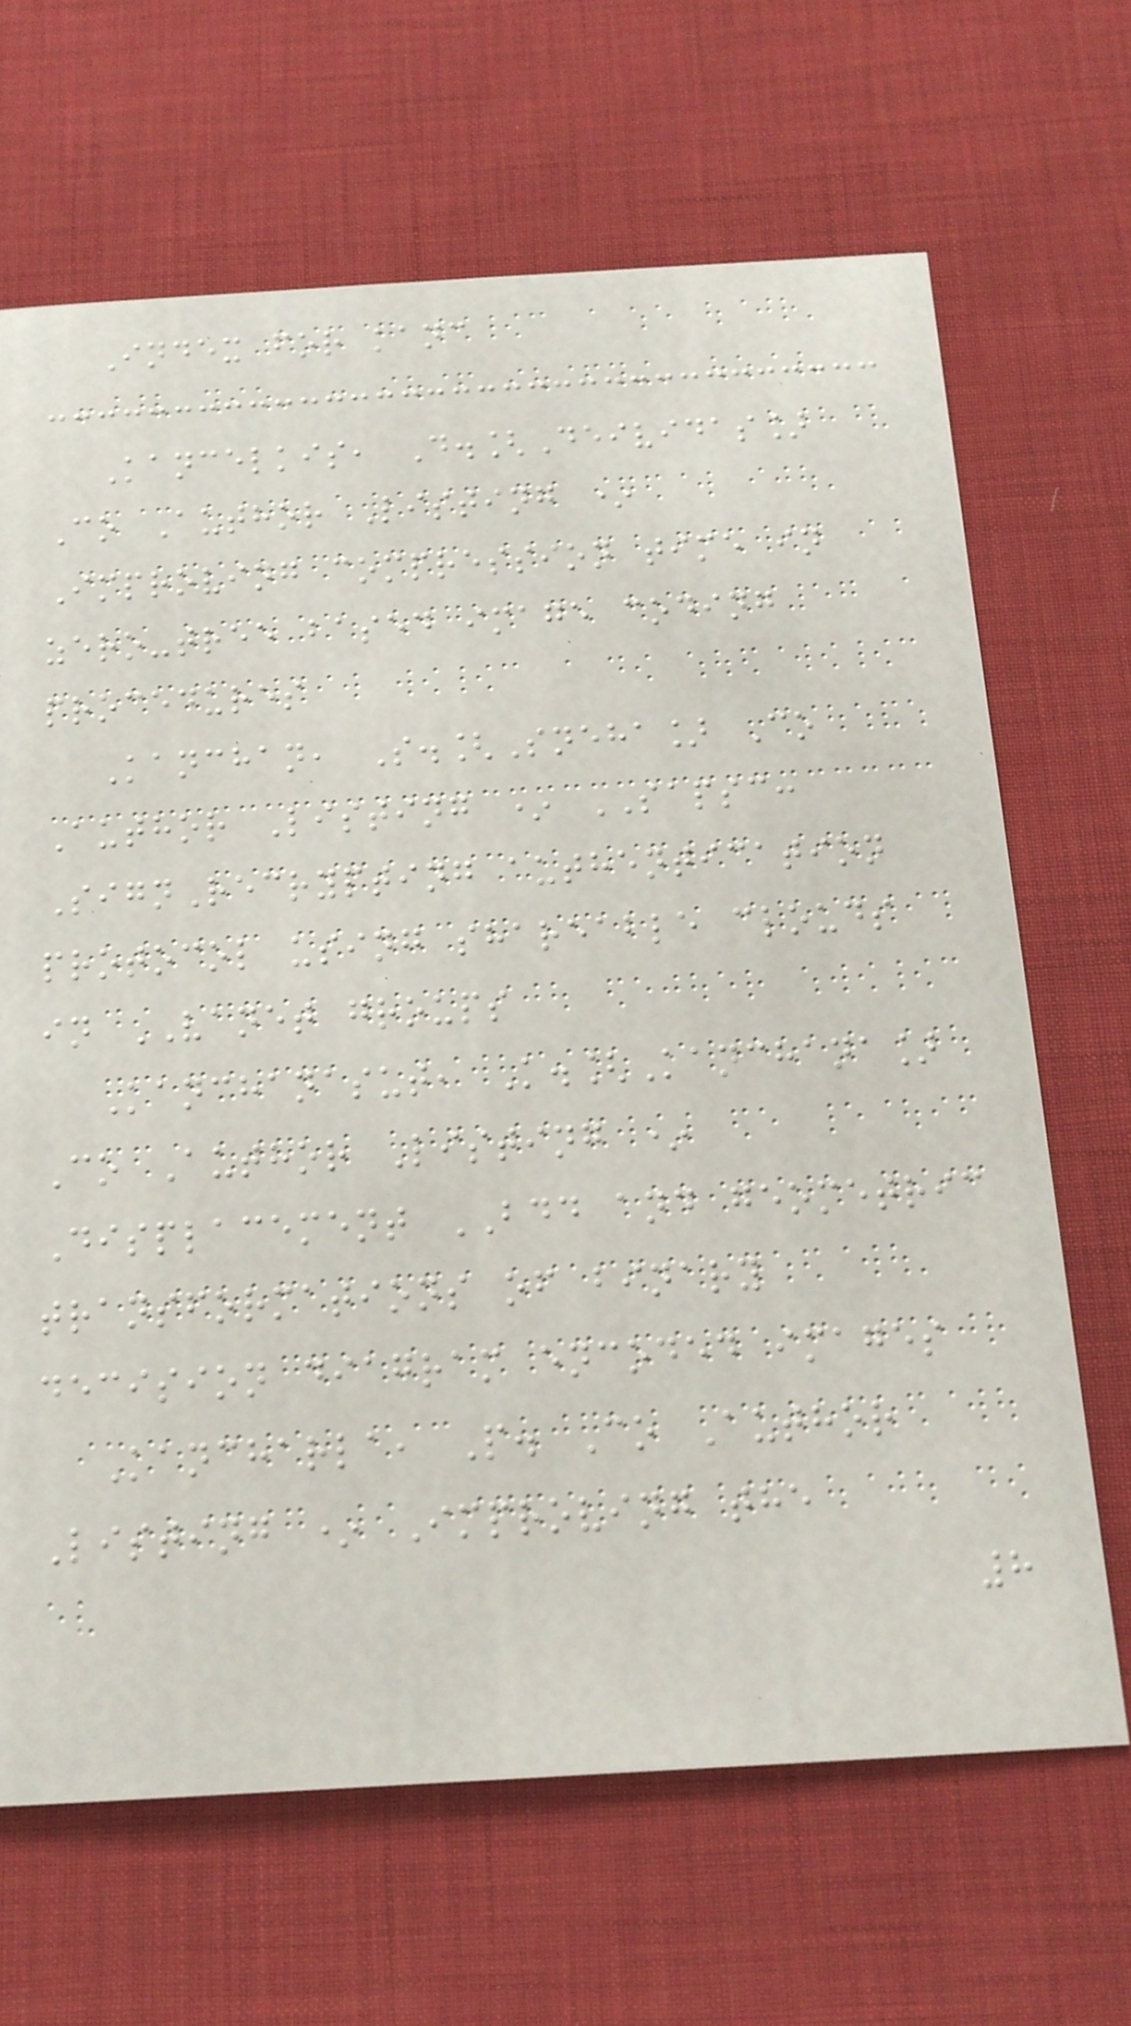Index for kanc
Kancelkis, D.[Deividas]
Co Author Listing *
Improving compression time in
zero-tree based image coding
procedures
Kanchan, S.[Sneha] Co
Author Listing * SAPSC:
SignRecrypting authentication
protocol using shareable clouds
in VANET groups
Kanchanasut, K.[Kanchana]
Co Author Listing *
Displacement BDD and geometric
transformations of binary
decision diagram encoded images
Kancharla, P. Co Author
Listing * Improving the
8
